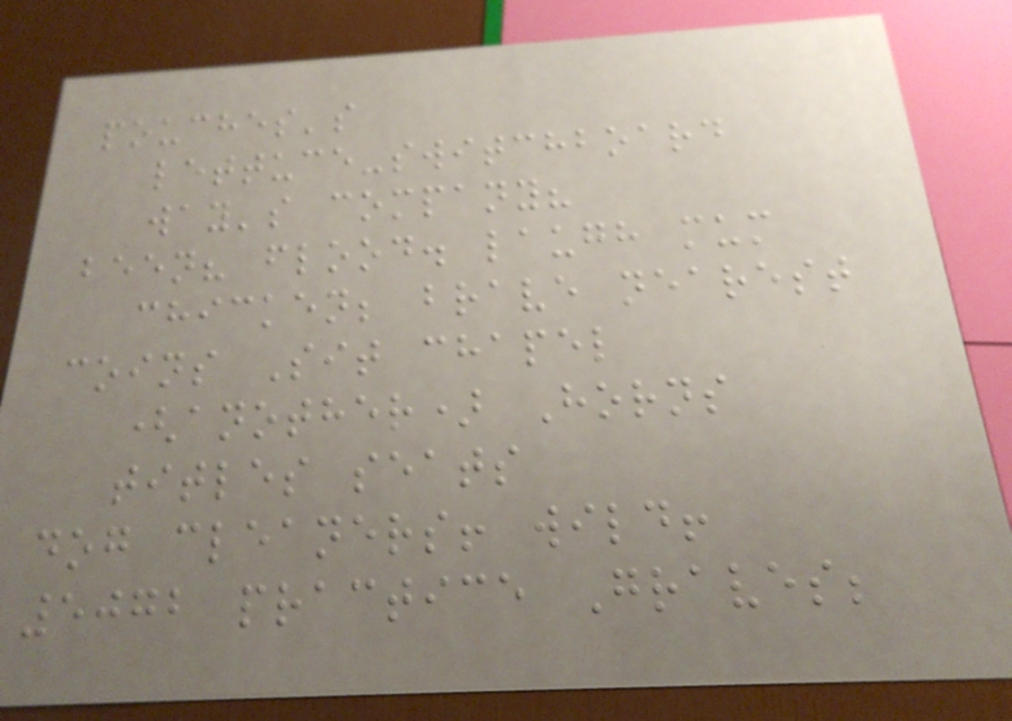pouches's
lettuce-switchboard
way's company?
been? flood. laugh mum
chicken; brave nearest
coins Sit chapel
(another) Horns
titles seats
dog cleaners! wild!
5072 practice Graves;
